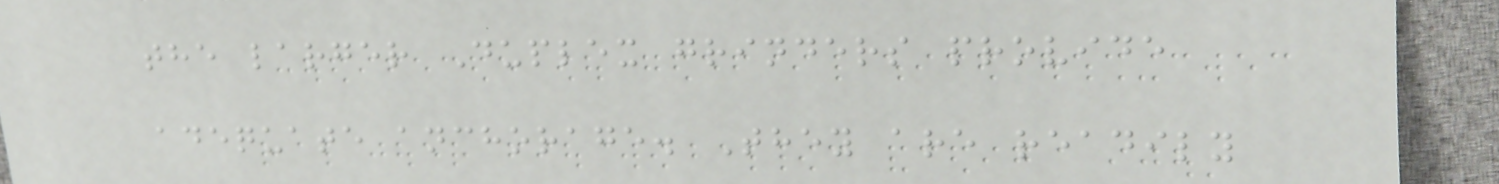the larger Duplex grinders provide
adequate anchorage. They are readily
